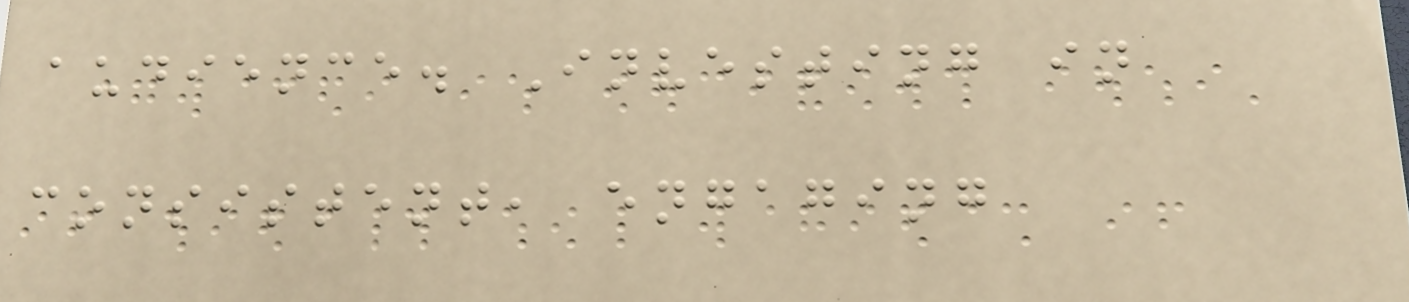audience. Investing in
consistent, engaging
